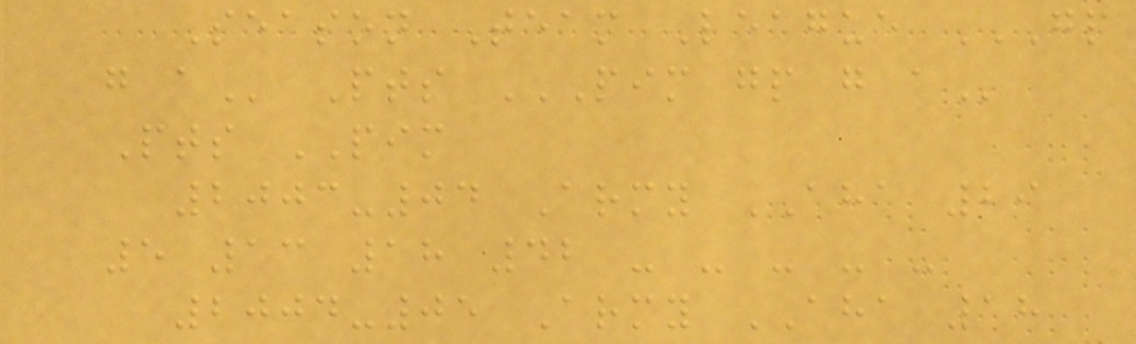Season Team League GP
G A Pts PIM GP G A
Pts PIM
2003-04 Army AHA 29
5 13 18 42 - - - - -
2004-05 Army AHA 18
